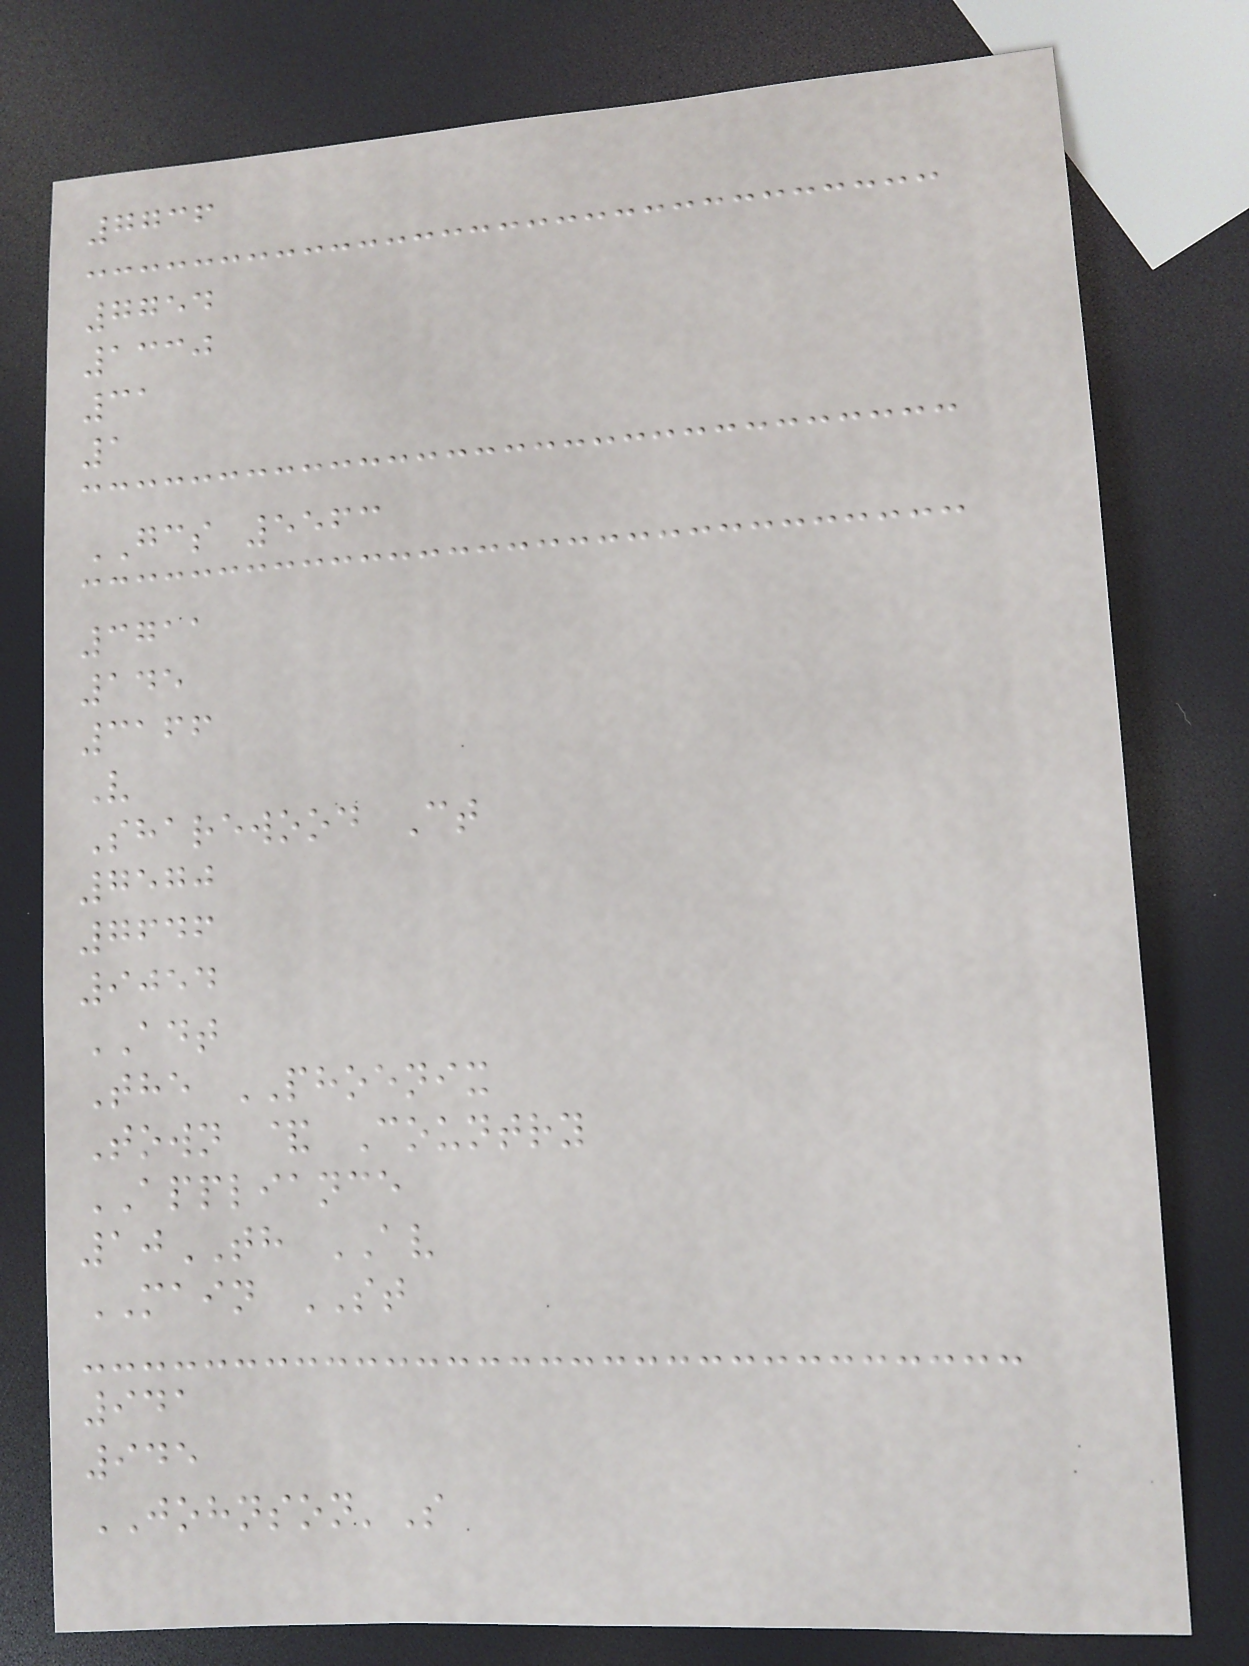7736
7754
1330
31
1
GCS 5563
3711
145
3166
V
Sharewood Ct
7570
7646
9054
ADT
The PHOENIX
Town & Country
APPLIANCE
10TH AV
MAIN ST
941
945
JOHNSON'S
